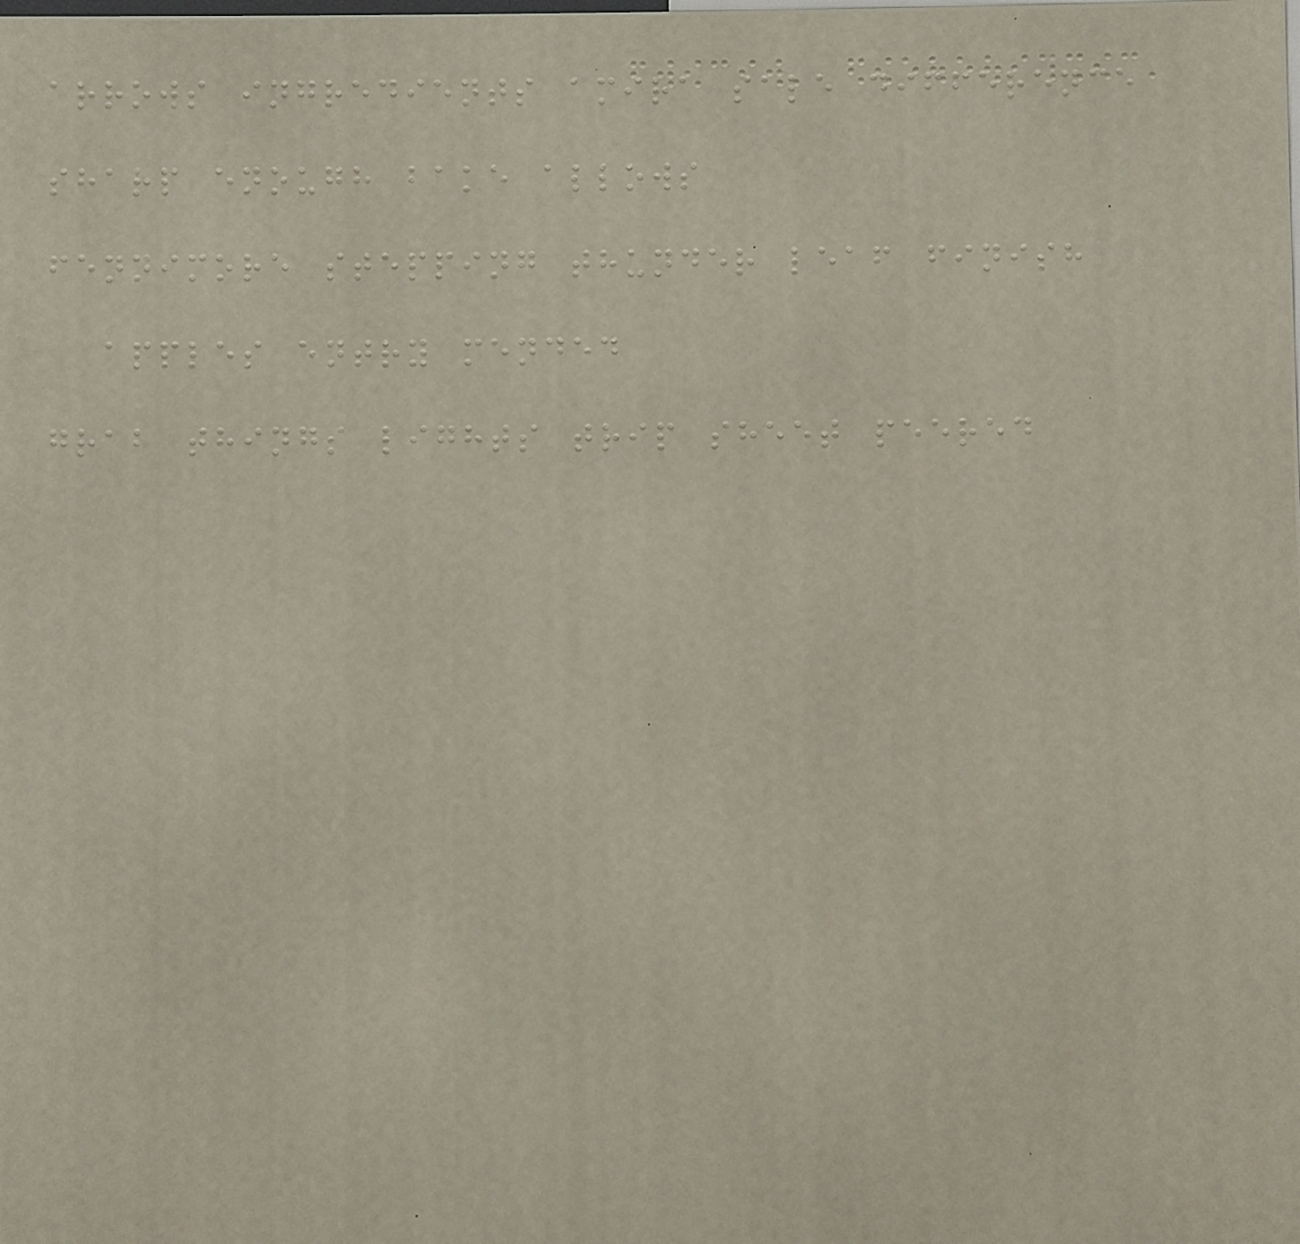arrows ingredients amira sale difference
sharp enough bake allows
fennimore stepping thunder leaf finish
apples entry mended
grab things lights trip sheet peered
